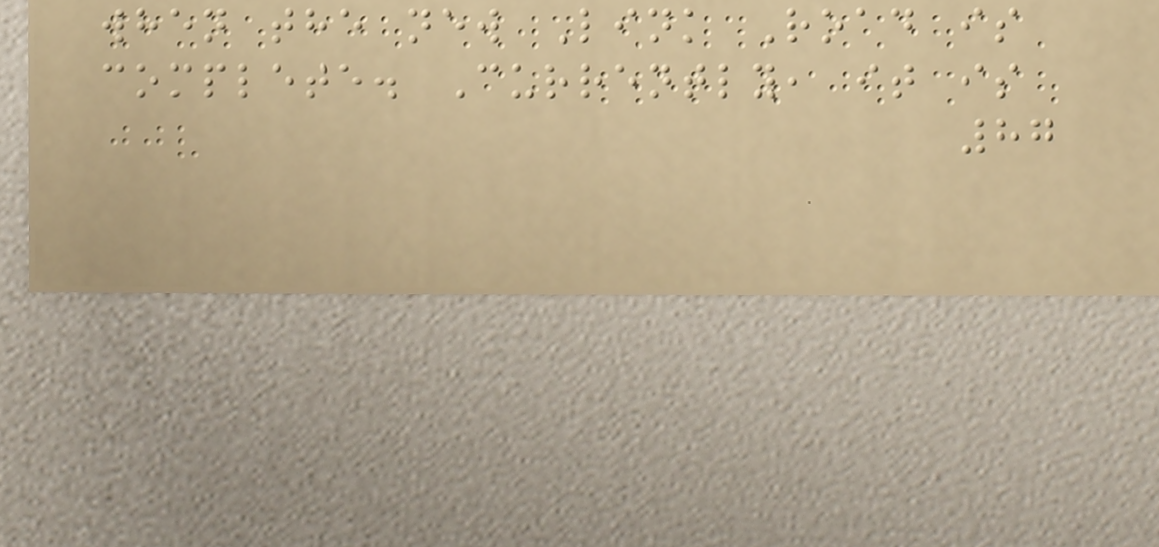when the new Link Road is
complete. Currently, it is
87
